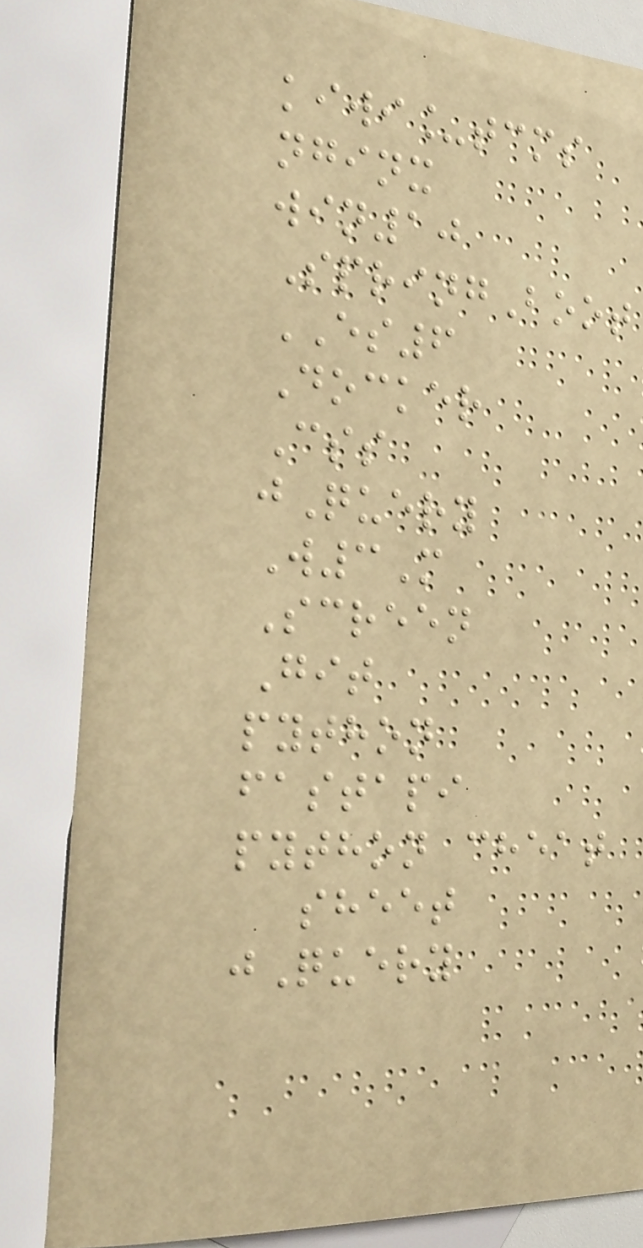kiwi_tcms
nginx
win10
SpringBoot
ES6
Docker
Css
jQuery
W3M
Screen
Git
python
fastapi
python cheat
sheet
jQuery
